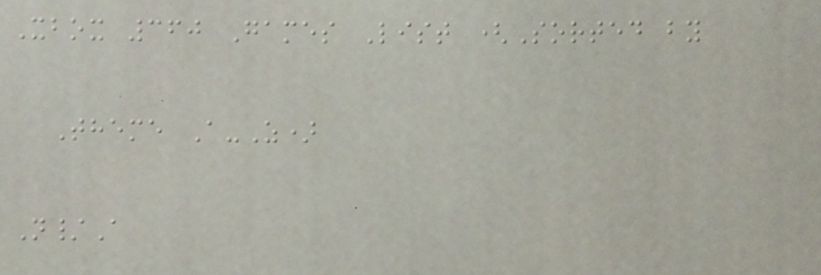Xbox 360 Games List (Sorted by
Theme A-Z)
N/A
